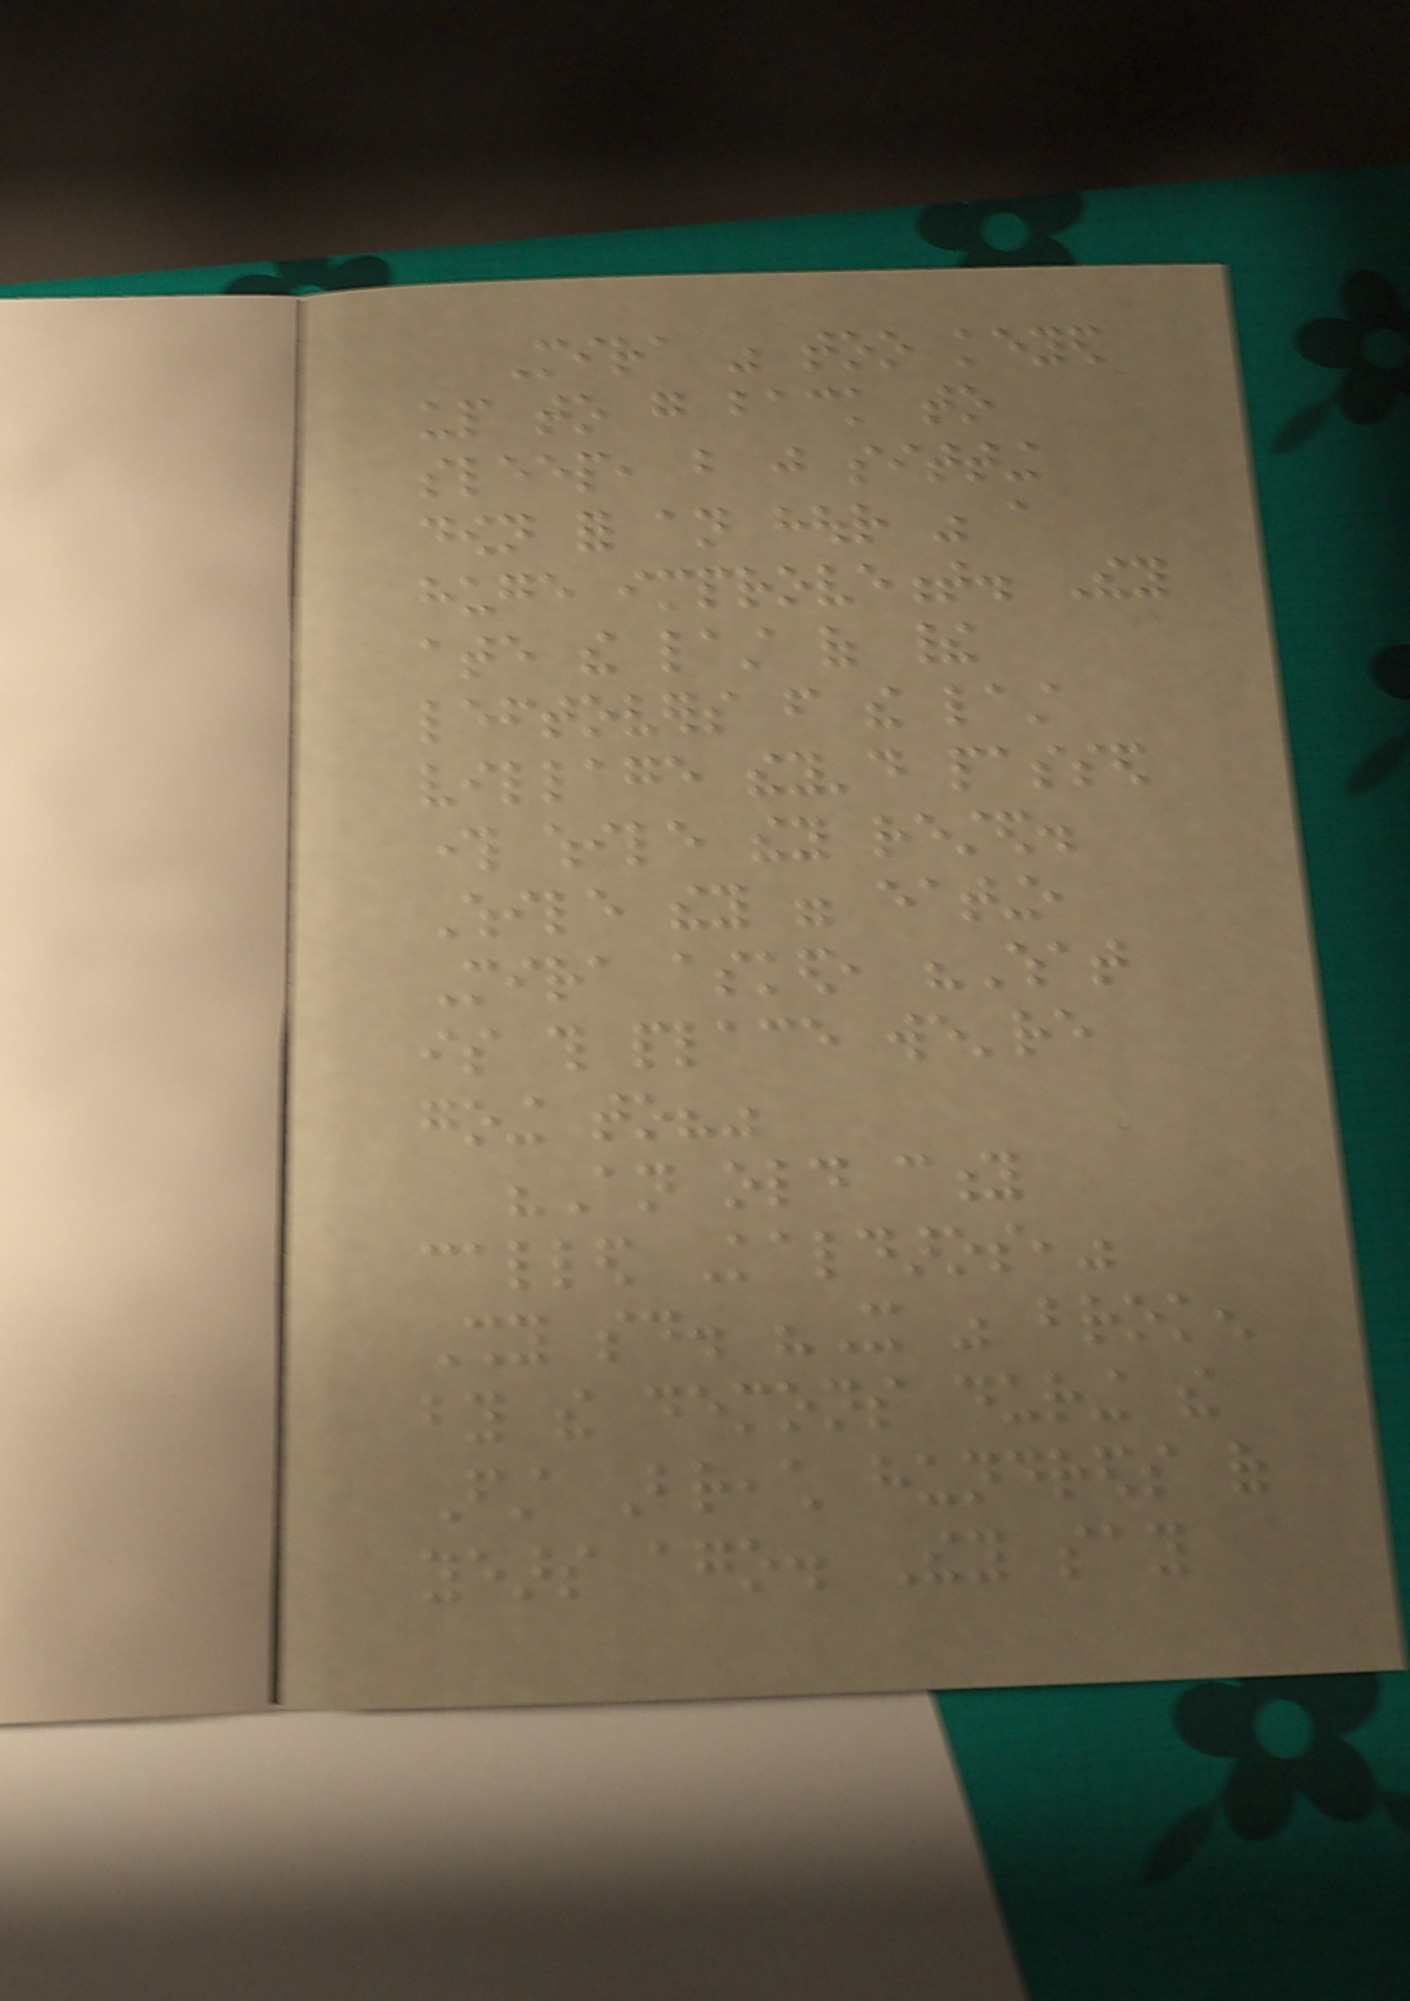Mira was too keyed
up to go back to
sleep, but just sitting
down for an hour was a
huge improvement. They
ate the last of their
leftovers from the last
village they'd passed
through while they rested.
While they were eating,
Mira asked, "What
is this place we're
going to?"
"An old city
called Kaldaros,"
Shy said. "It was broken
by the demons during the
First Breach hundreds of
years ago. They say
